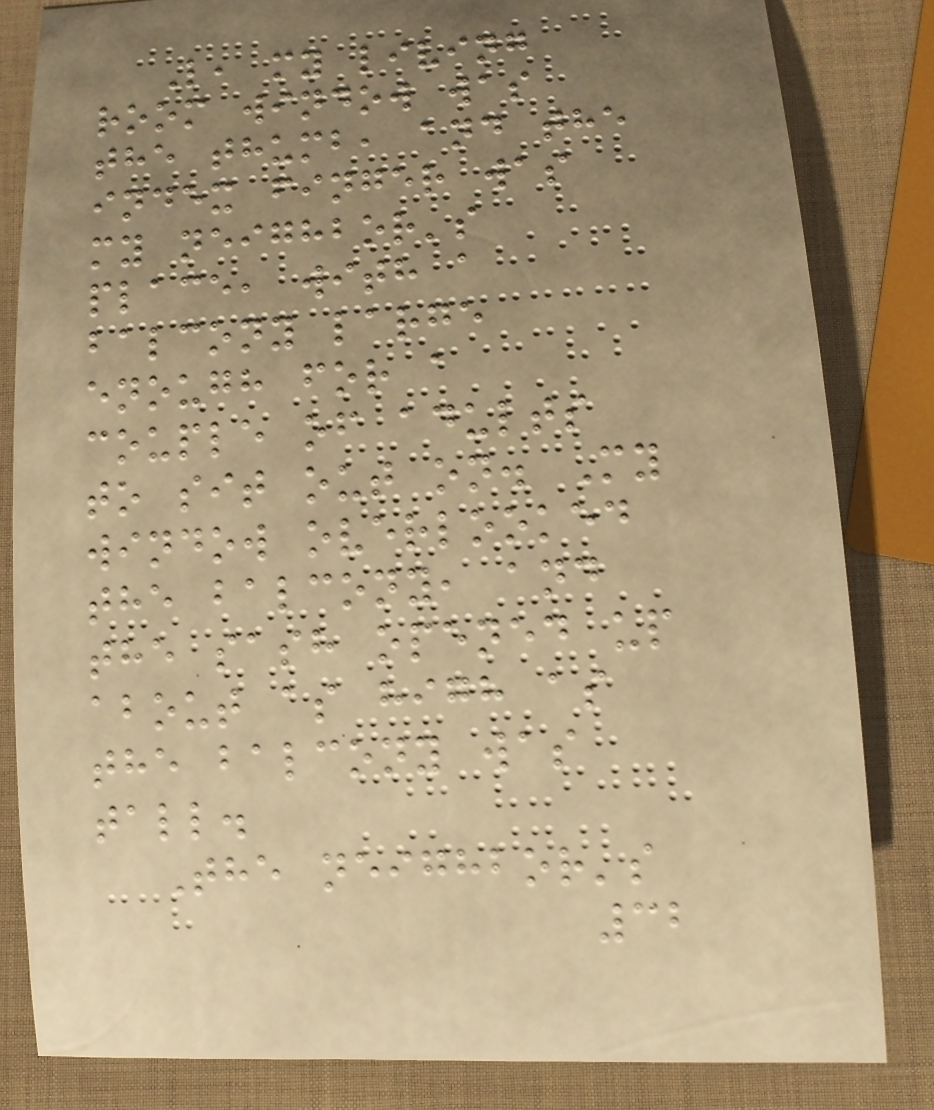L, my living
room window was
the thumb, and the
index finger was
my neighbor's
place, with a
balcony large
enough for a
couple of adults
to sit out on. My
window overlooked
the balcony, and
the sash opened up
about as high as
the balcony was
tall.
The neighbor's
32
